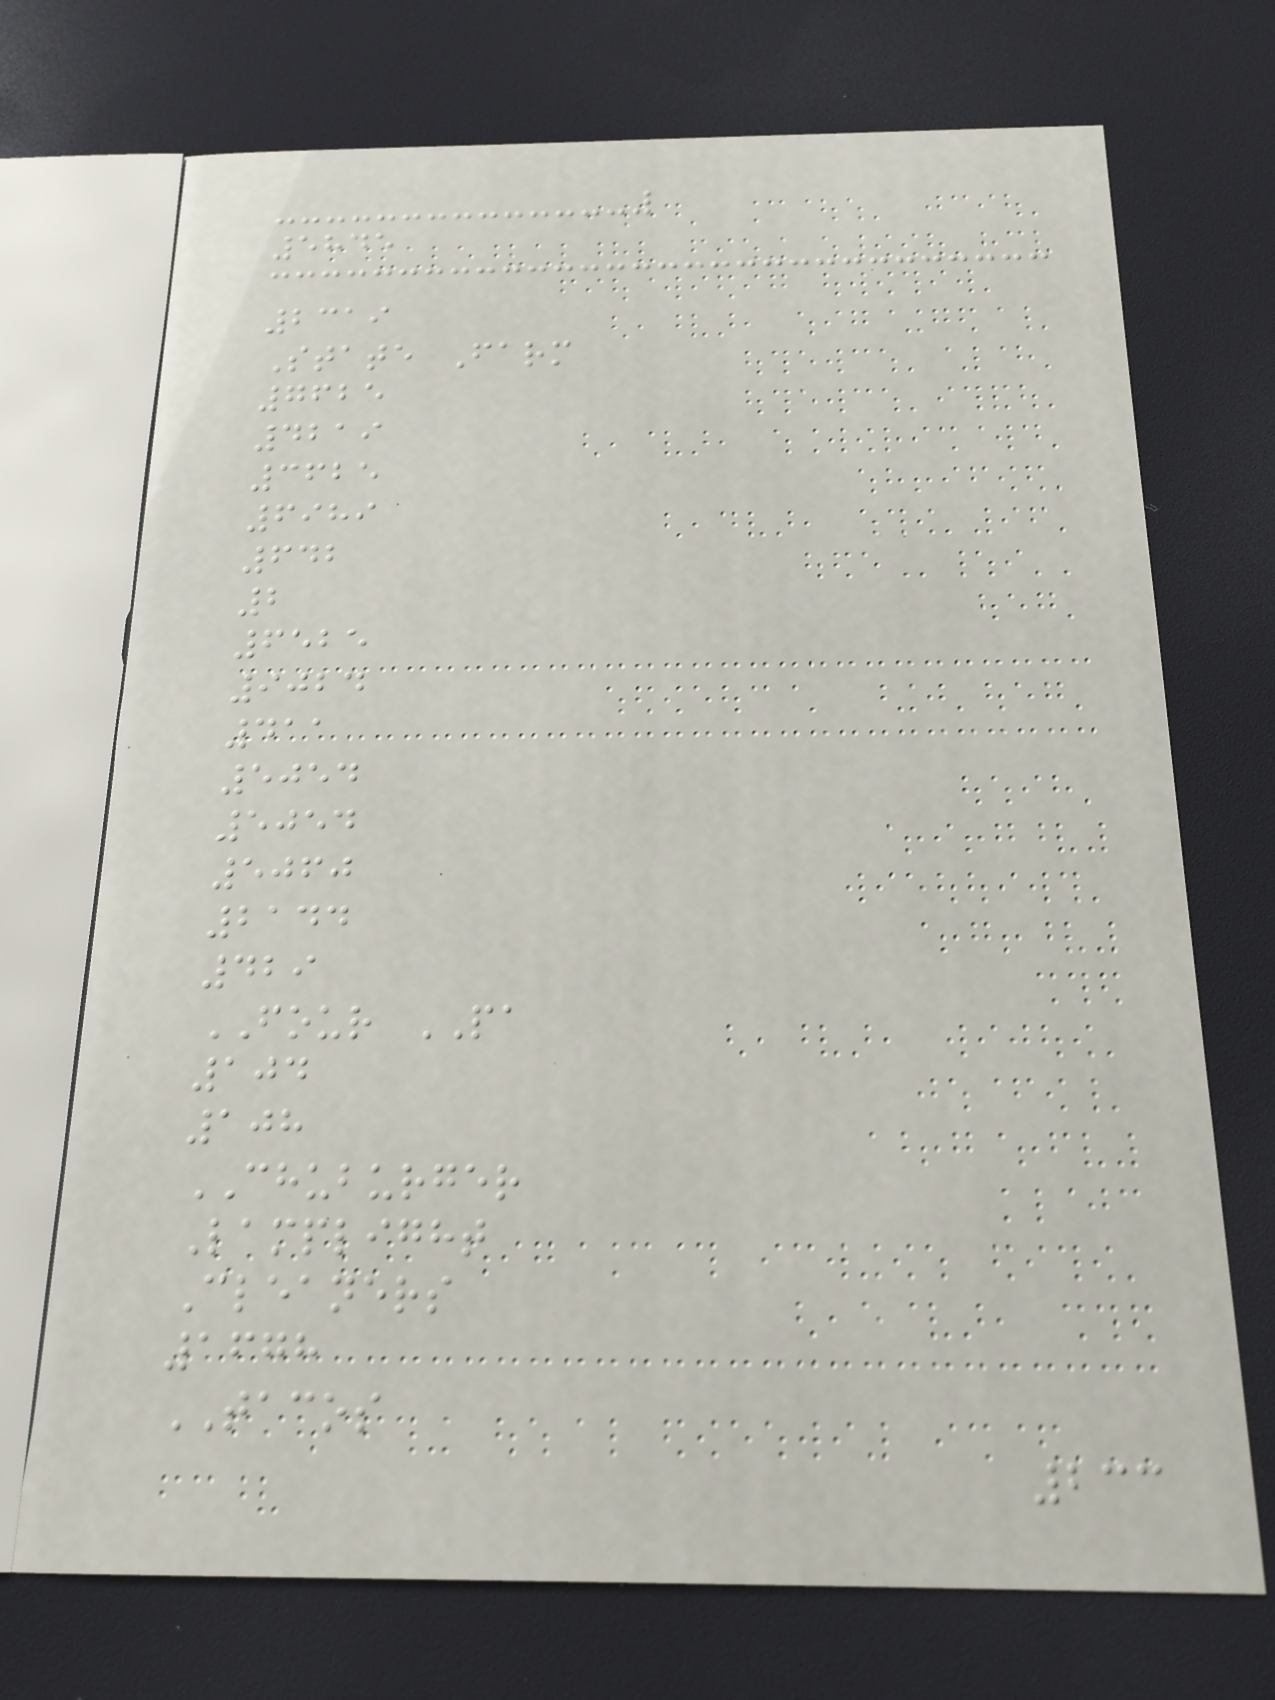5845
2319
State Farm
7625
4219
3625
6989
642
2
6525
9024
411
5054
5054
5060
2144
429
FOUR PA
104
108
CHUBURGER
Lamplight
Cleaners
1678
TACOS
233
